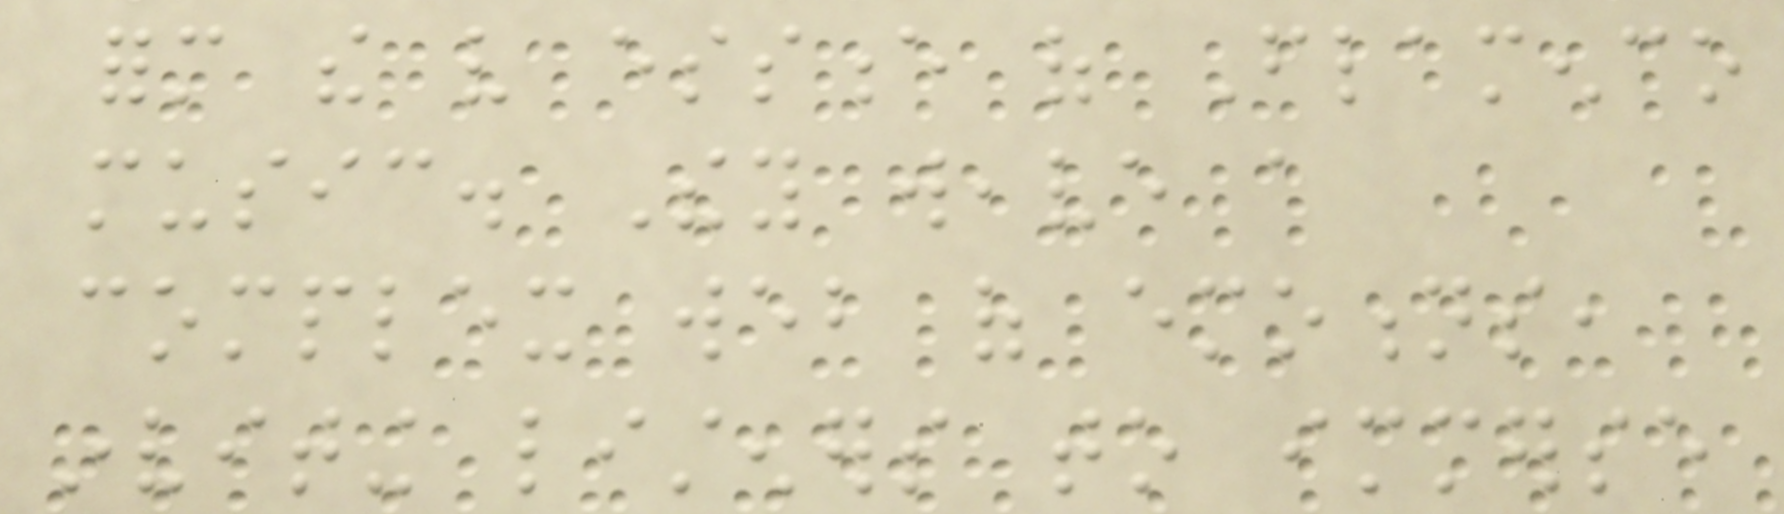form the very essence of Flamenco
music. They weave a
complex web of emotions,
inviting listeners to immerse
